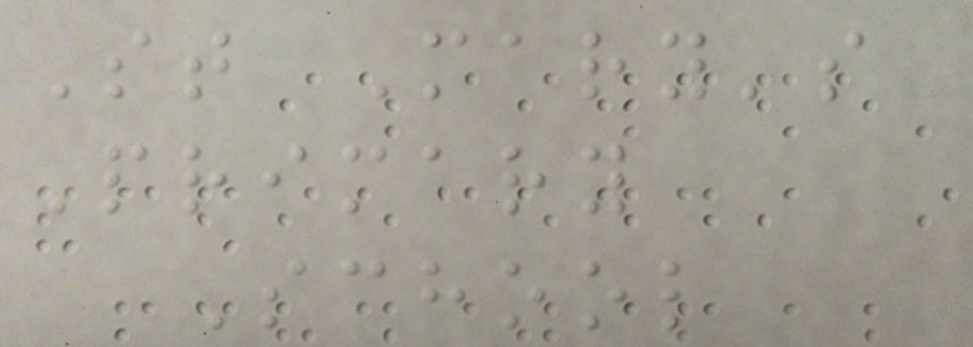St Mary's
Primary
School
